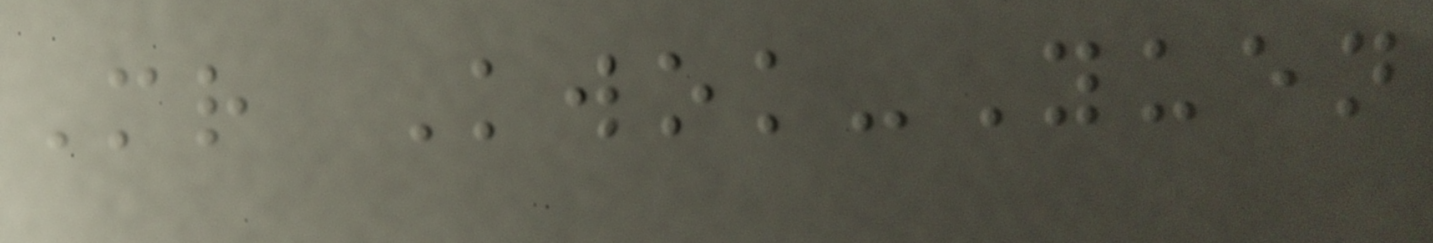Mr Kwok-Yuen
